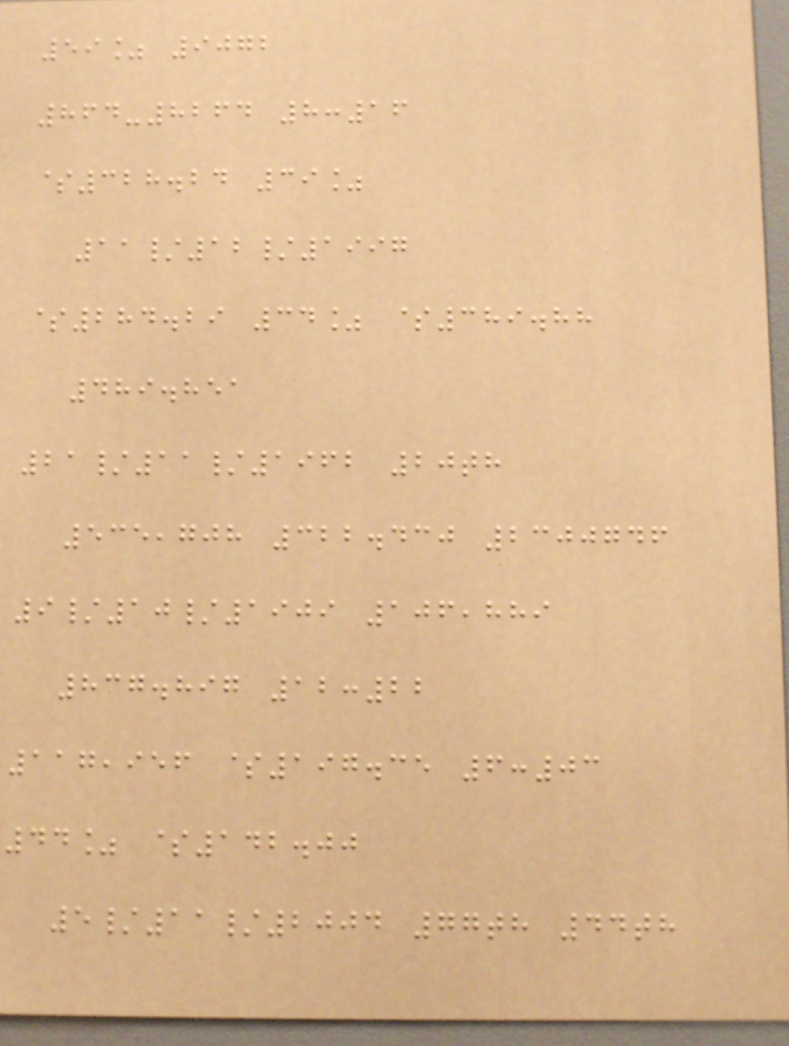59% 9072
864-8264 8:16
$328.24 39%
11/12/1997
$284.29 34% $389.88
489.851
21/11/1962 20th
535,708 322.430 2300746
9/10/1909 106,889
837.897 12:22
117,956 $197.35 6:03
44% $142.00
5/11/2004 77th 44th
